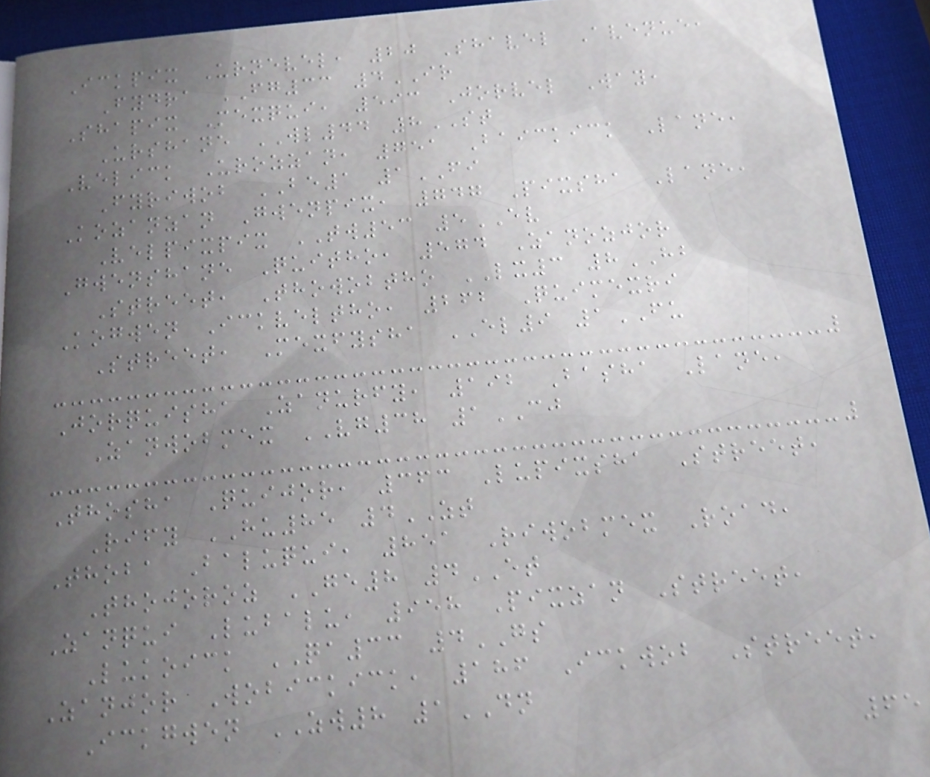Ickpix Urnevel, 20 Shavel Avenue,
Fydra FG33 4IR
Shapix Mexqui, 593 Jorvel Way,
Urshane WL44 8ST
Velick Urozzan, 751 Baickick Lane,
Fyriwob BE1 1FI
Kozanzan Gwenpix, 747 Pixsha Lane,
Velpixpix TW53 5EV
Gwenshane Quitho, 574 Zanozjor
Street, Thowobtho LX3 8HB
Kogwen Ickveltho, 262 Quimexri
Street, Mexfysha EL9 1FU
Jorquisha Zanurfy, 192 Basha Lane,
Zanwobmex VG38 1CJ
Thosha Quijor, 363 Lupixsha Street,
Rify HU85 4ZT
Thoba Baluqui, 851 Riwobmex Road,
Thojoroz GE8 4ET
Zanqui Lubalu, 958 Pixzan Street,
Lukoick QA33 4GS
Zanjor Wobickick, 186 Ickwob Street,
Ickgwen ZW8 1DN
65
